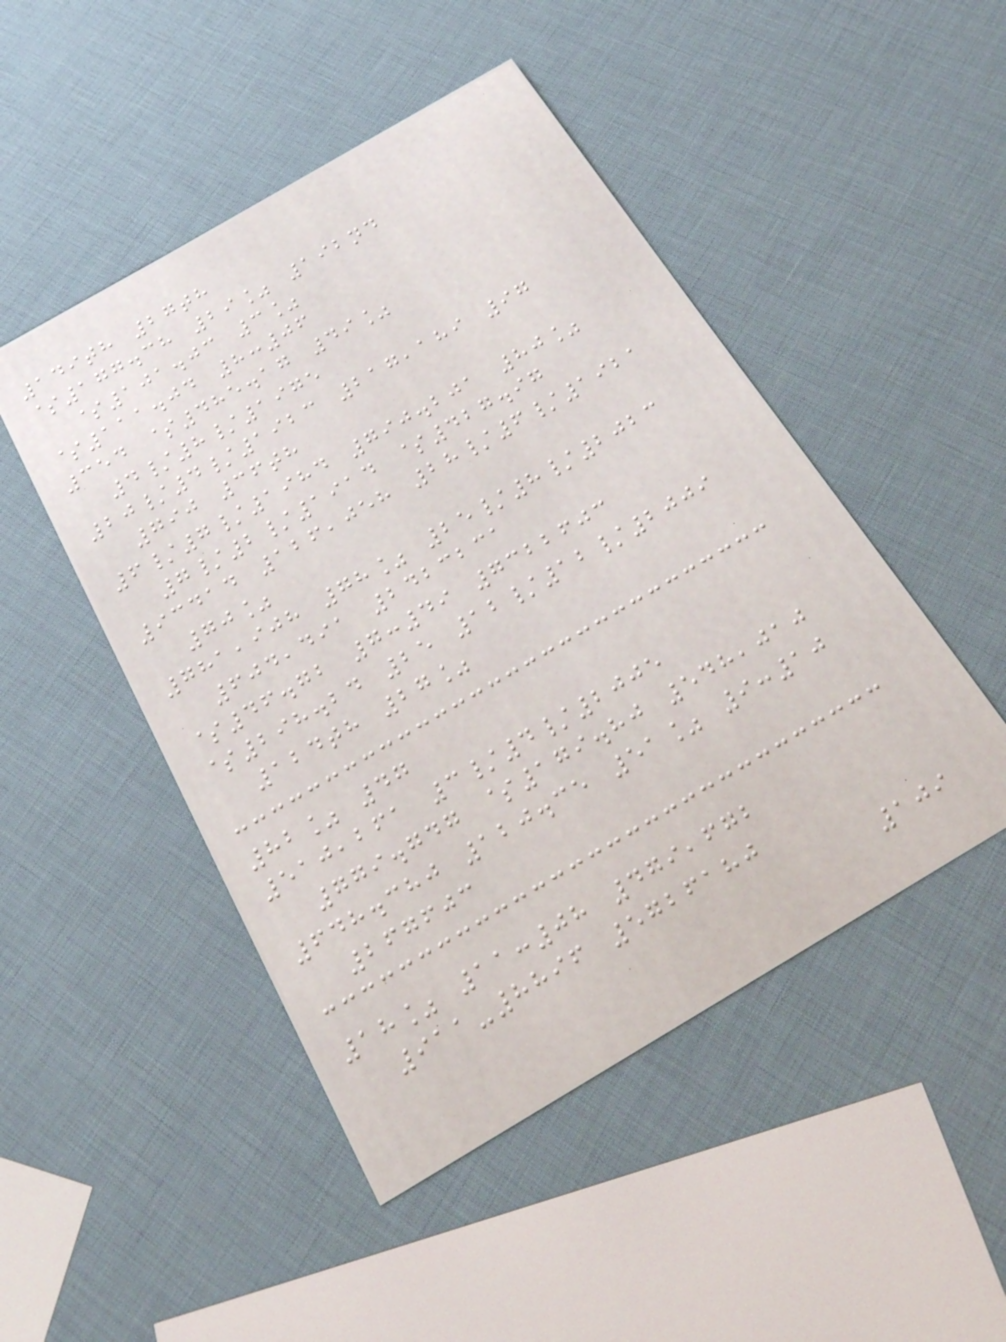149th 27th
$177.38 29% 192nd
$101.03 3%
$111.04 8:06
354 $485.17 49%
4/8/1975
20/4/1923 217,189 97
790 36th
6/7/1984 790.201 80%
7/2/1914 $427.97
93414 126,058 28/6/1921
70%
781,908 78% 25/8/2023
604,491 2423231
$46.72 7:49 7322603
$298.24 25 12/12/2009
124th 27%
82% 47
510,261 3/4/2005
779.747 $179.80 548,010
648.380 120.35 51% 9:10
267603
18% 11:08 479,672
911-8896 5726180
109
